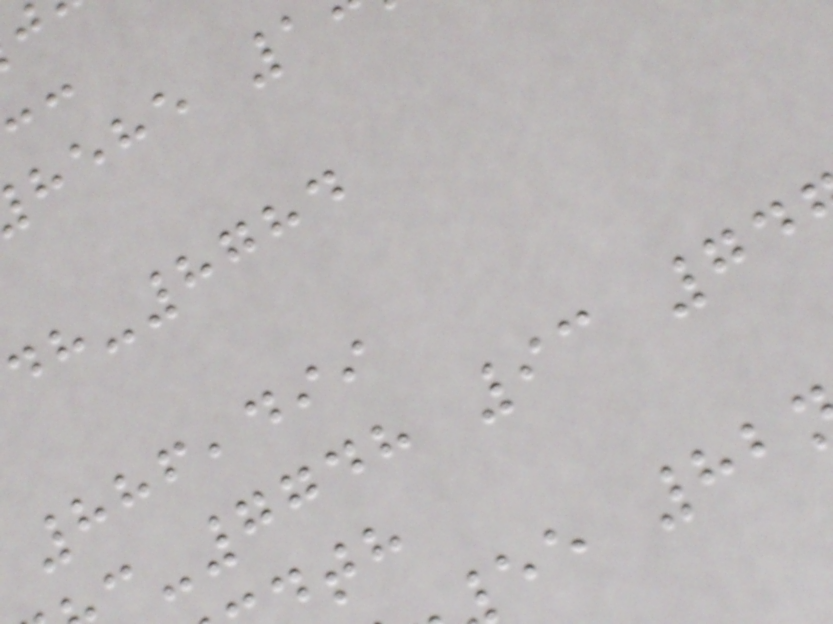886,499
-7748 93 74
